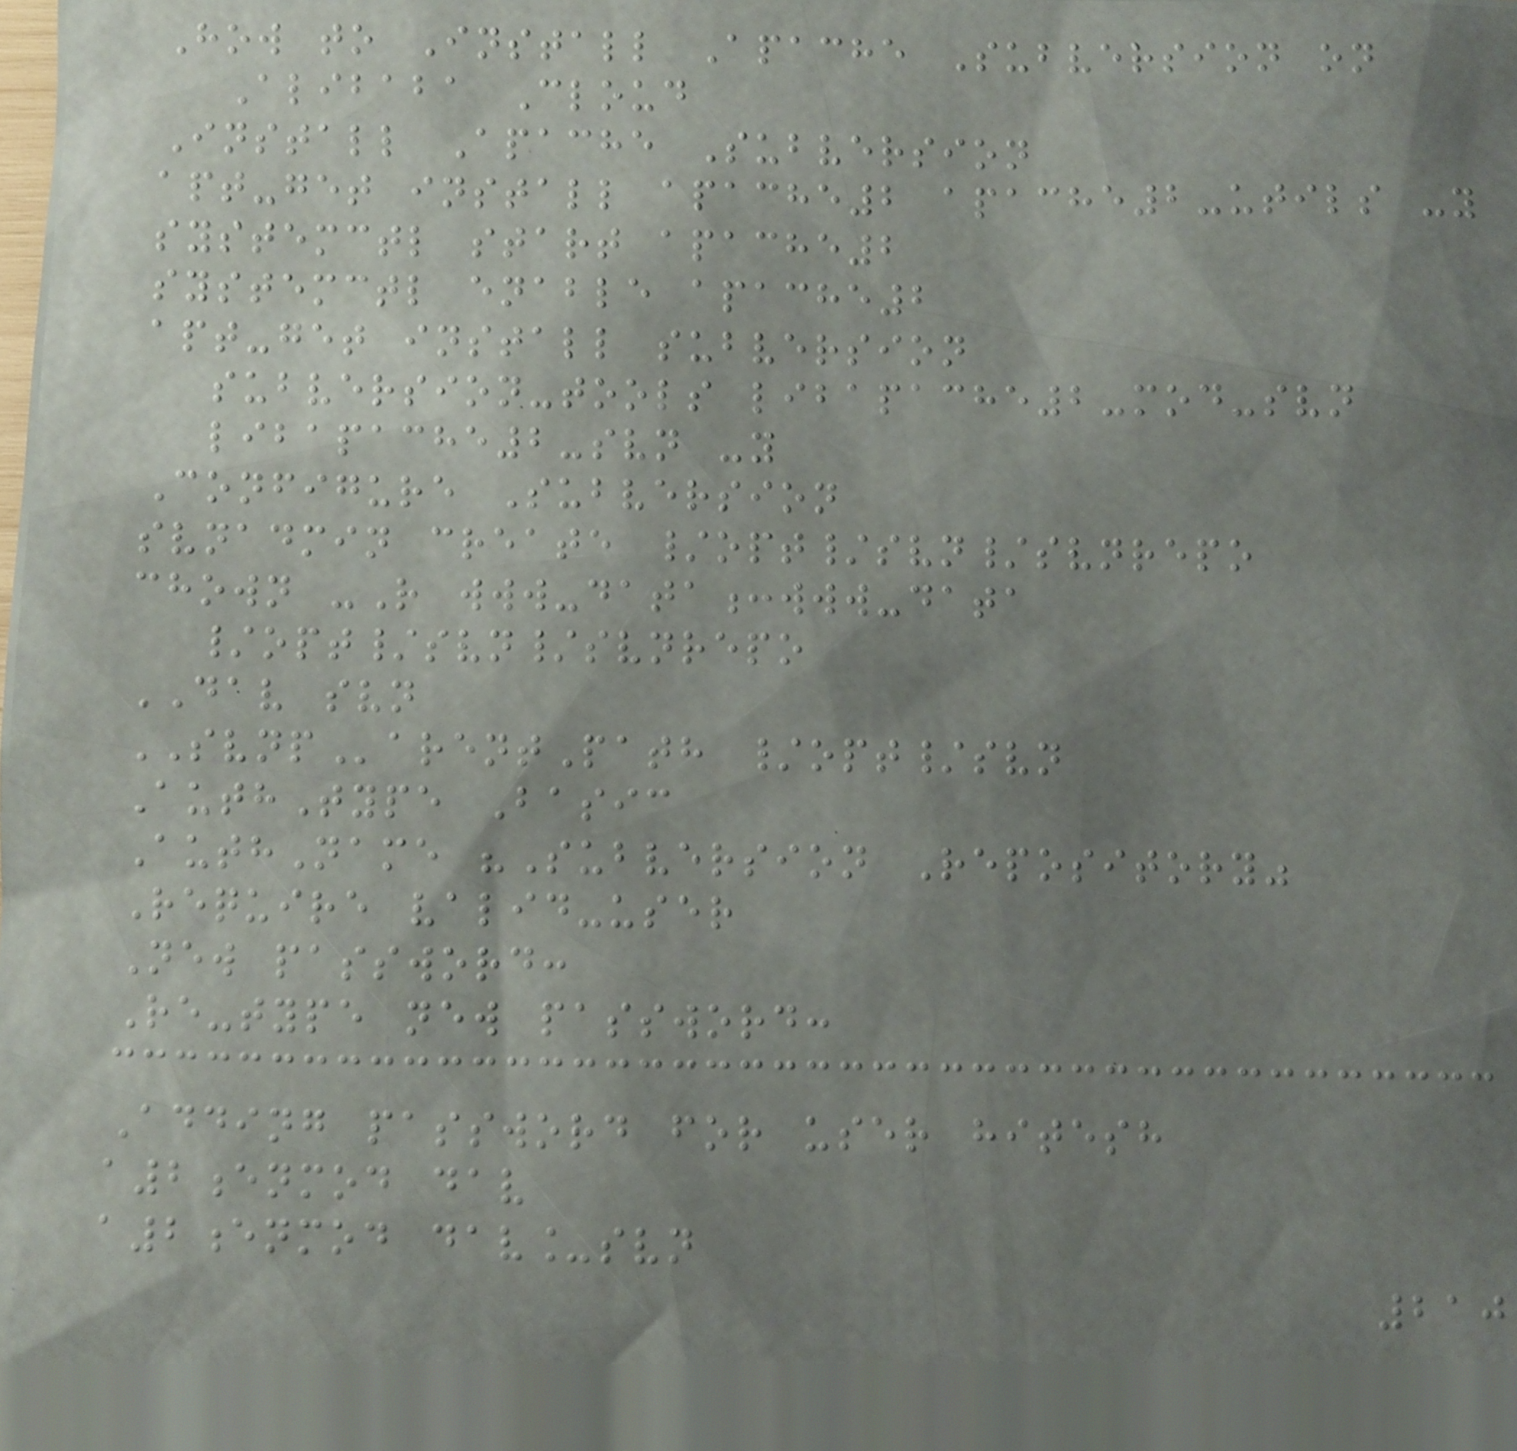How to Install Apache Subversion on
Alibaba Cloud
Install Apache Subversion
apt-get install apache2 apache2-utils -y
systemctl start apache2
systemctl enable apache2
apt-get install subversion
subversion-tools libapache2-mod-svn
libapache2-svn -y
Configure Subversion
svnadmin create /opt/svn/svnrepo
chown -R www-data:www-data
/opt/svn/svnrepo
DAV svn
SVNParentPath /opt/svn
AuthType Basic
AuthName "Subversion Repository"
Require valid-user
New password:
Re-type new password:
Adding password for user hitesh
a2enmod dav
a2enmod dav_svn
210
